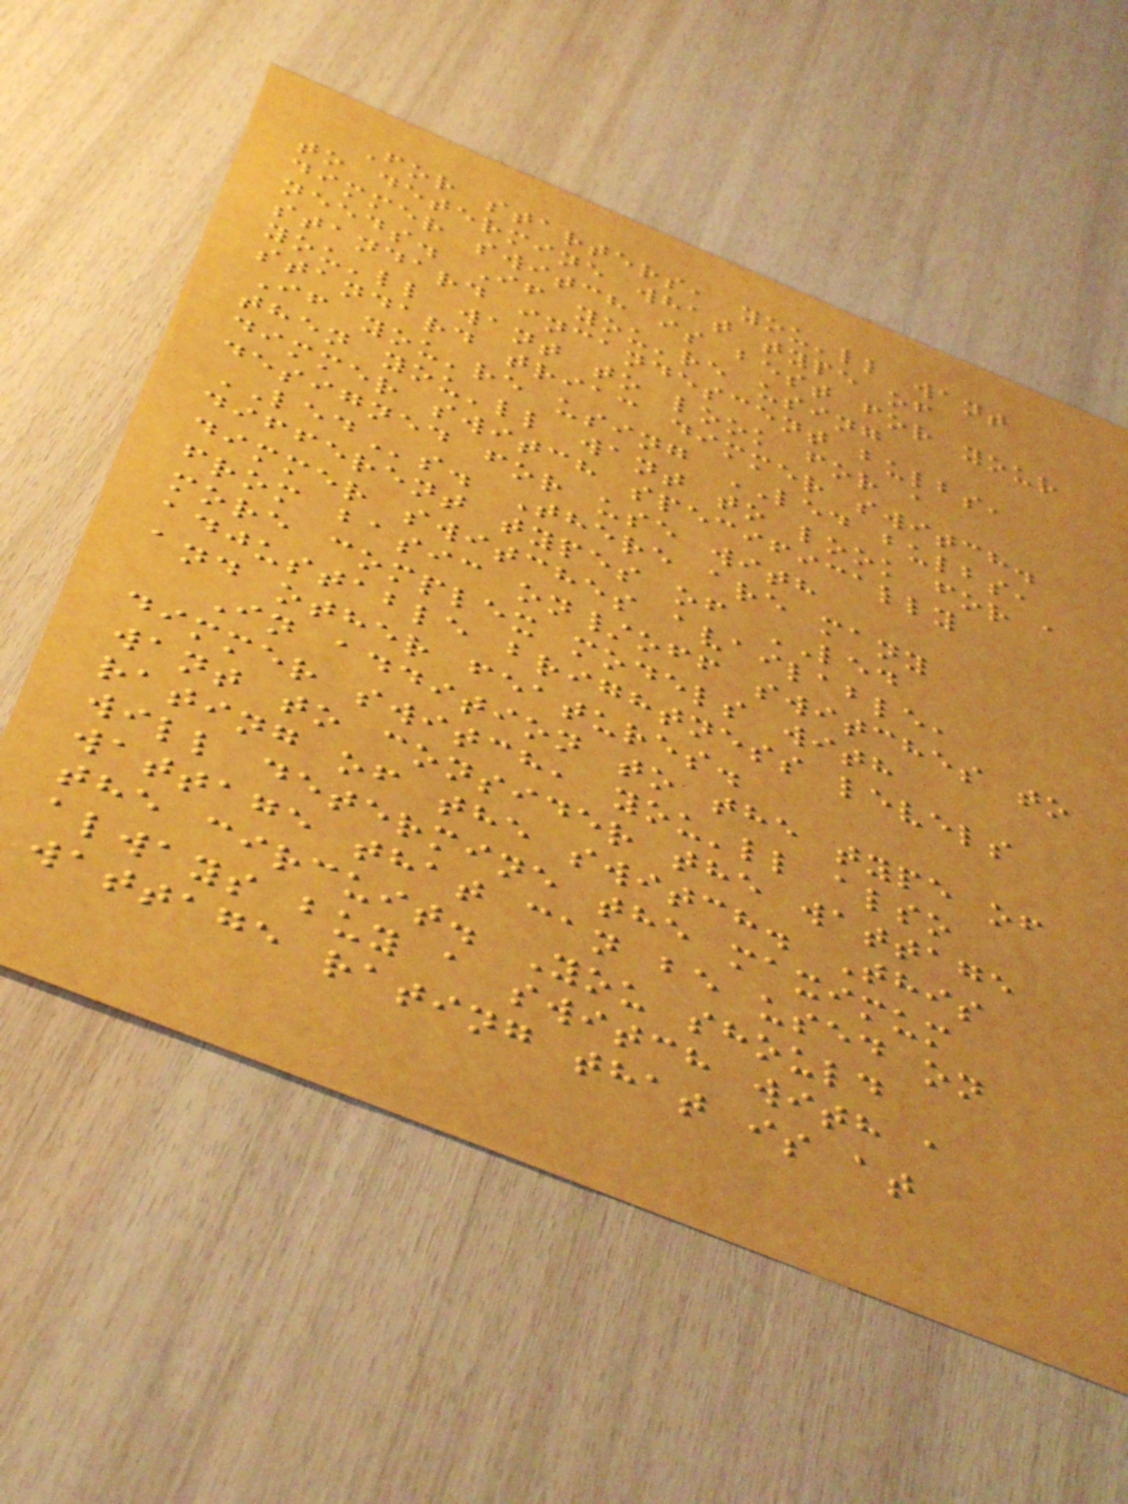For starters, you'll want
to determine what type of
dimmer switch is best for your
needs. If you're using
standard incandescent bulbs,
you'll want to look for a
standard triac dimmer switch.
If you're using LED bulbs,
then you'll want to look for a
dimmer switch specifically
designed for use with
LEDs. There are many
different types of LED
dimmer switches available,
from basic on/off switches to
more complex models with
adjustable brightness levels
and other features.
In addition to the type of
dimmer switch, you'll also
want to consider the wattage
rating of the switch. This
will determine the maximum
wattage that can be used on
the circuit. You should
always buy a switch with a
wattage rating that is at
